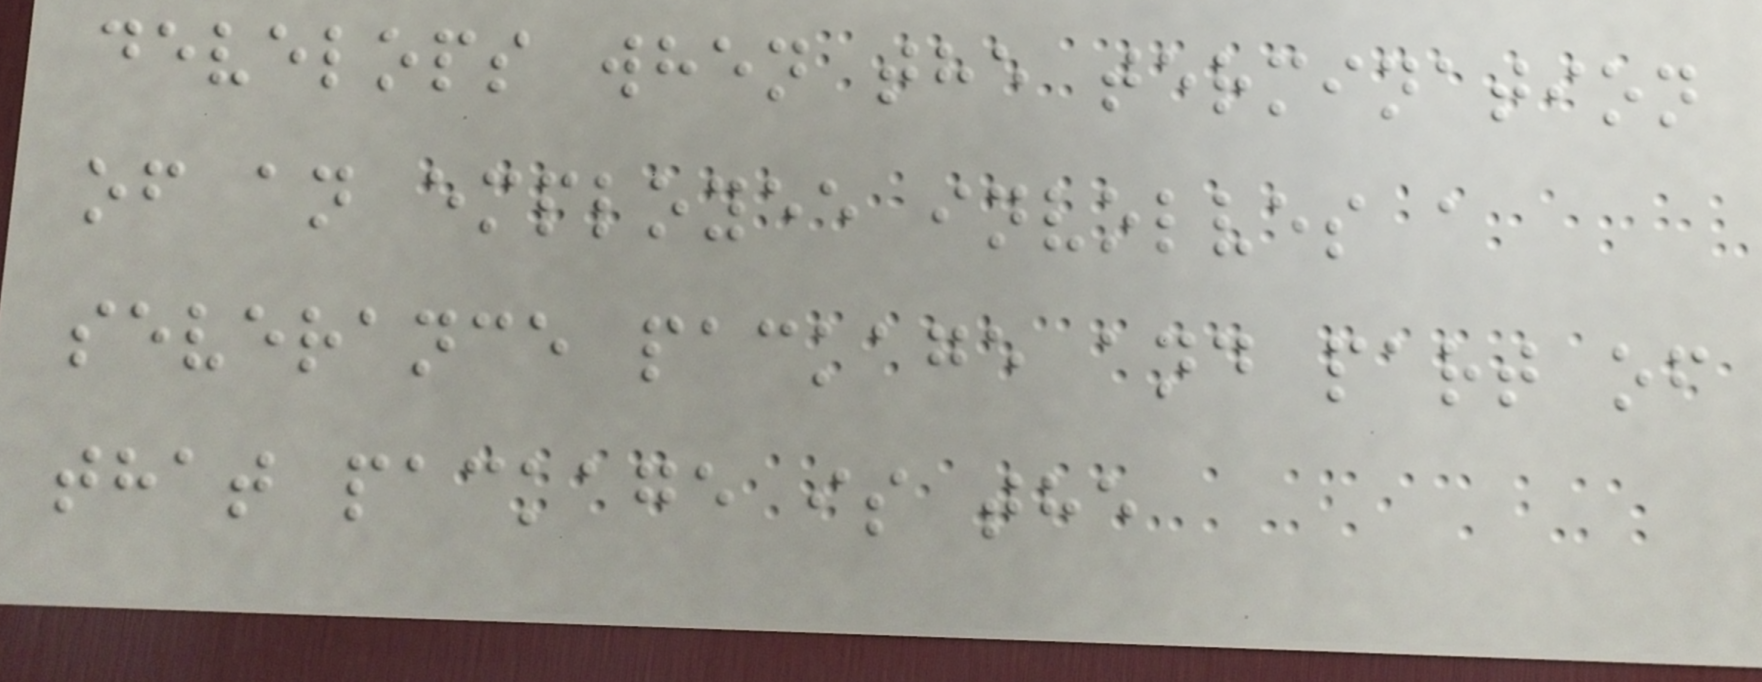develops when the termination
of an employee involves a
severance package and part of
that package is the
